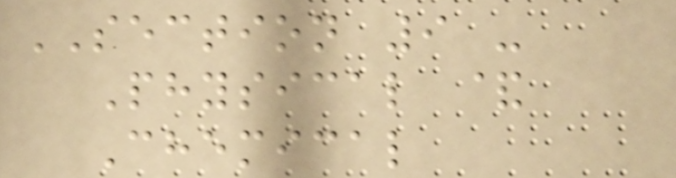SECTION 9 -
Physical &
Chemical
